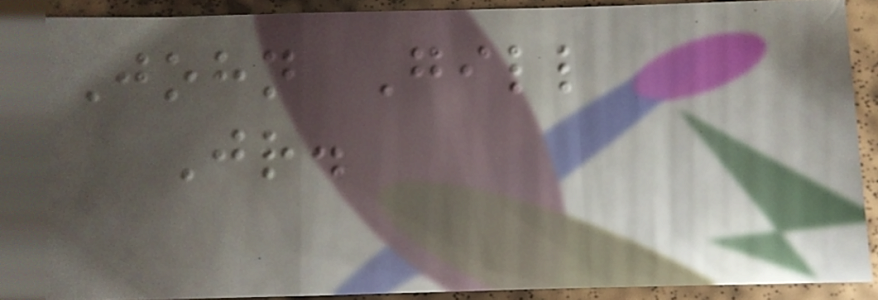John Gill
Jr.
